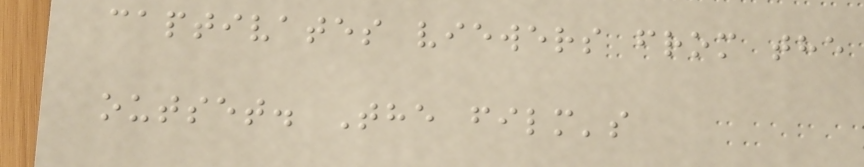captivates viewers from the
outset. The film's
